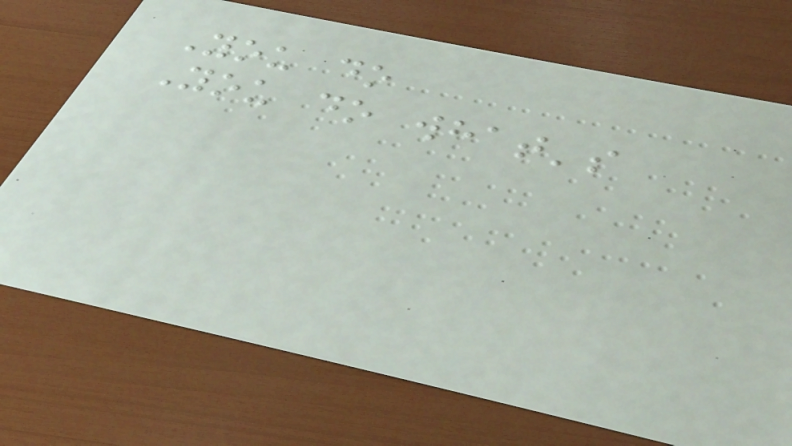You do
You do what's
